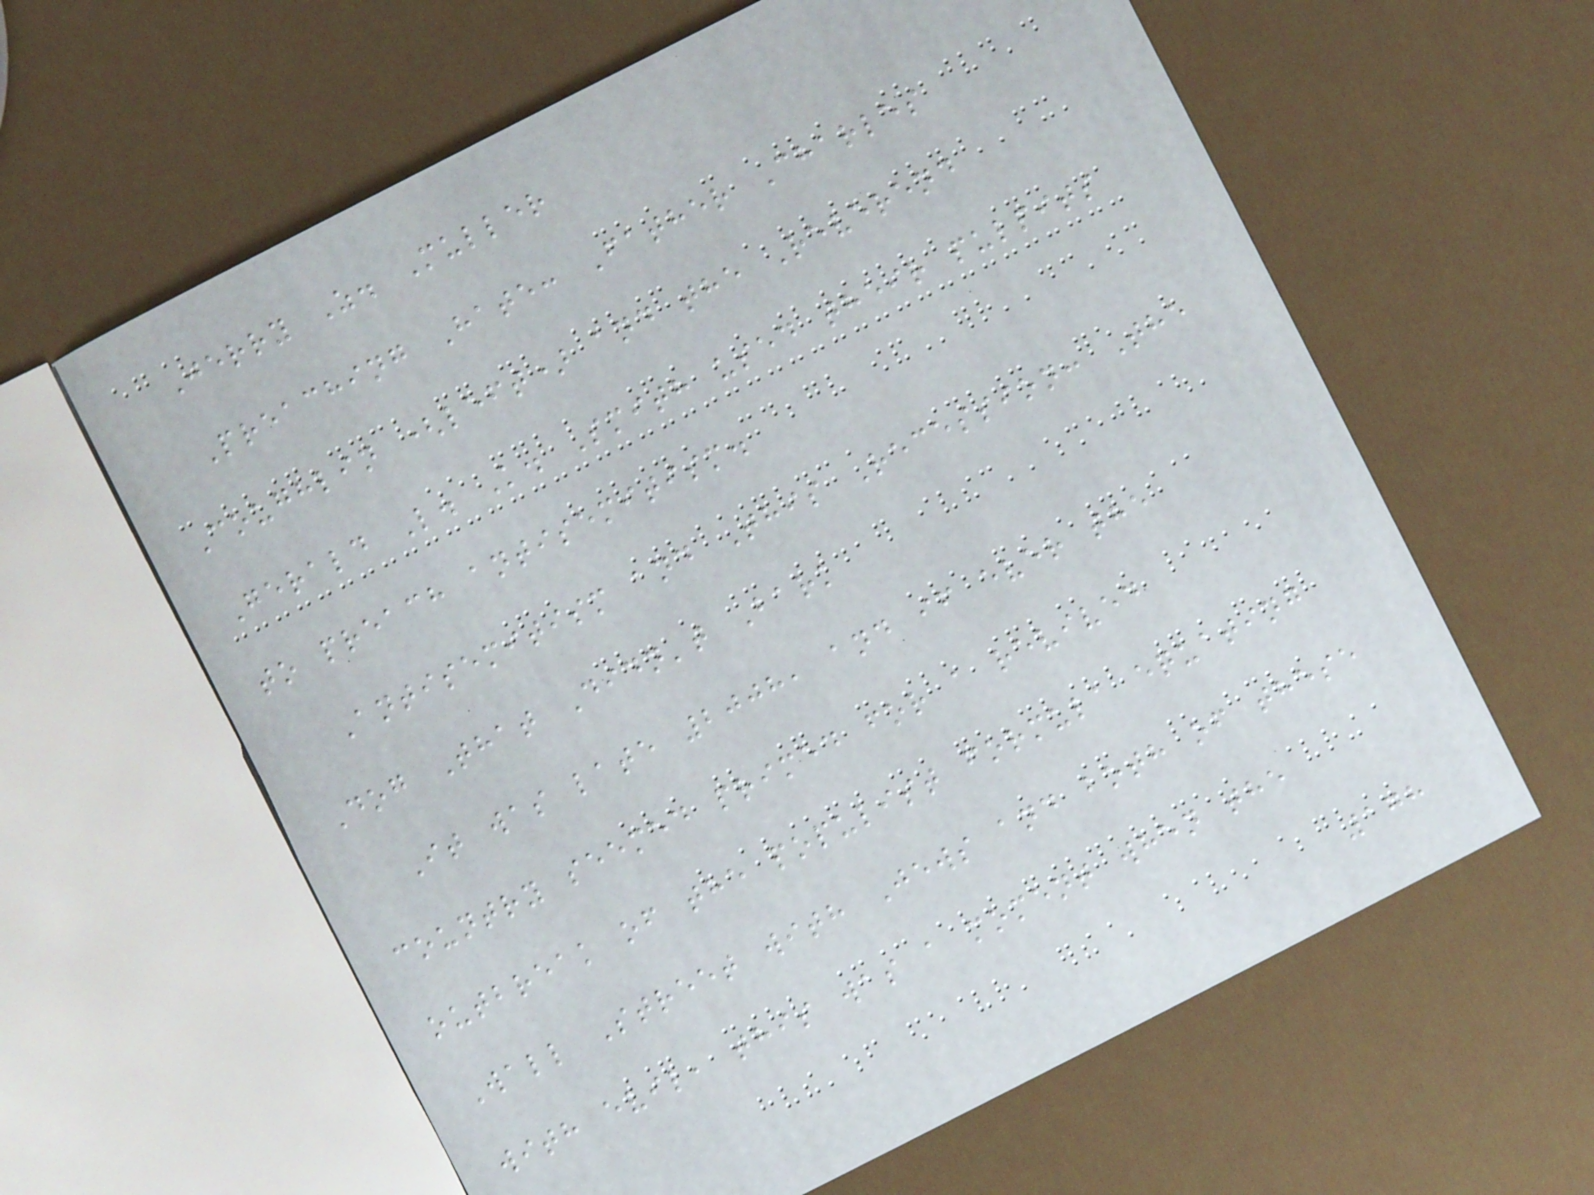Jerry Z. Muller
Preaching Hate: Father Charles
Coughlin (left) and the Reverend
Gerald L. K. Smith used their pulpits
to preach antisemitism.
Antisemitism and This Recession: The
Dog That Didn't Bark
It was late 2008, and if ever the
country seemed primed for a revived
outbreak of the populist formula equating
Wall Street with Jews and both of these
with evil, this was a moment when the
178
